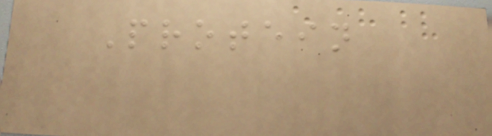Protein
